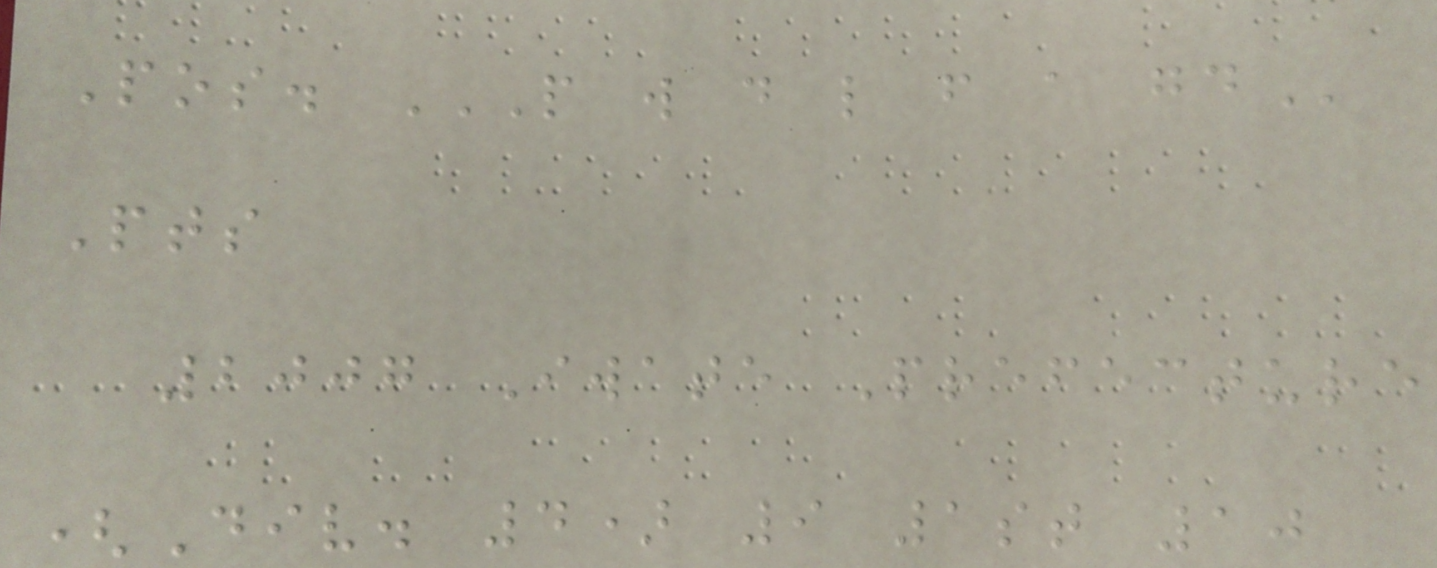Pos. P W D L F A GD
Pts
2007 Iwate Prefecture
(Div. 4) 9 1st 10
